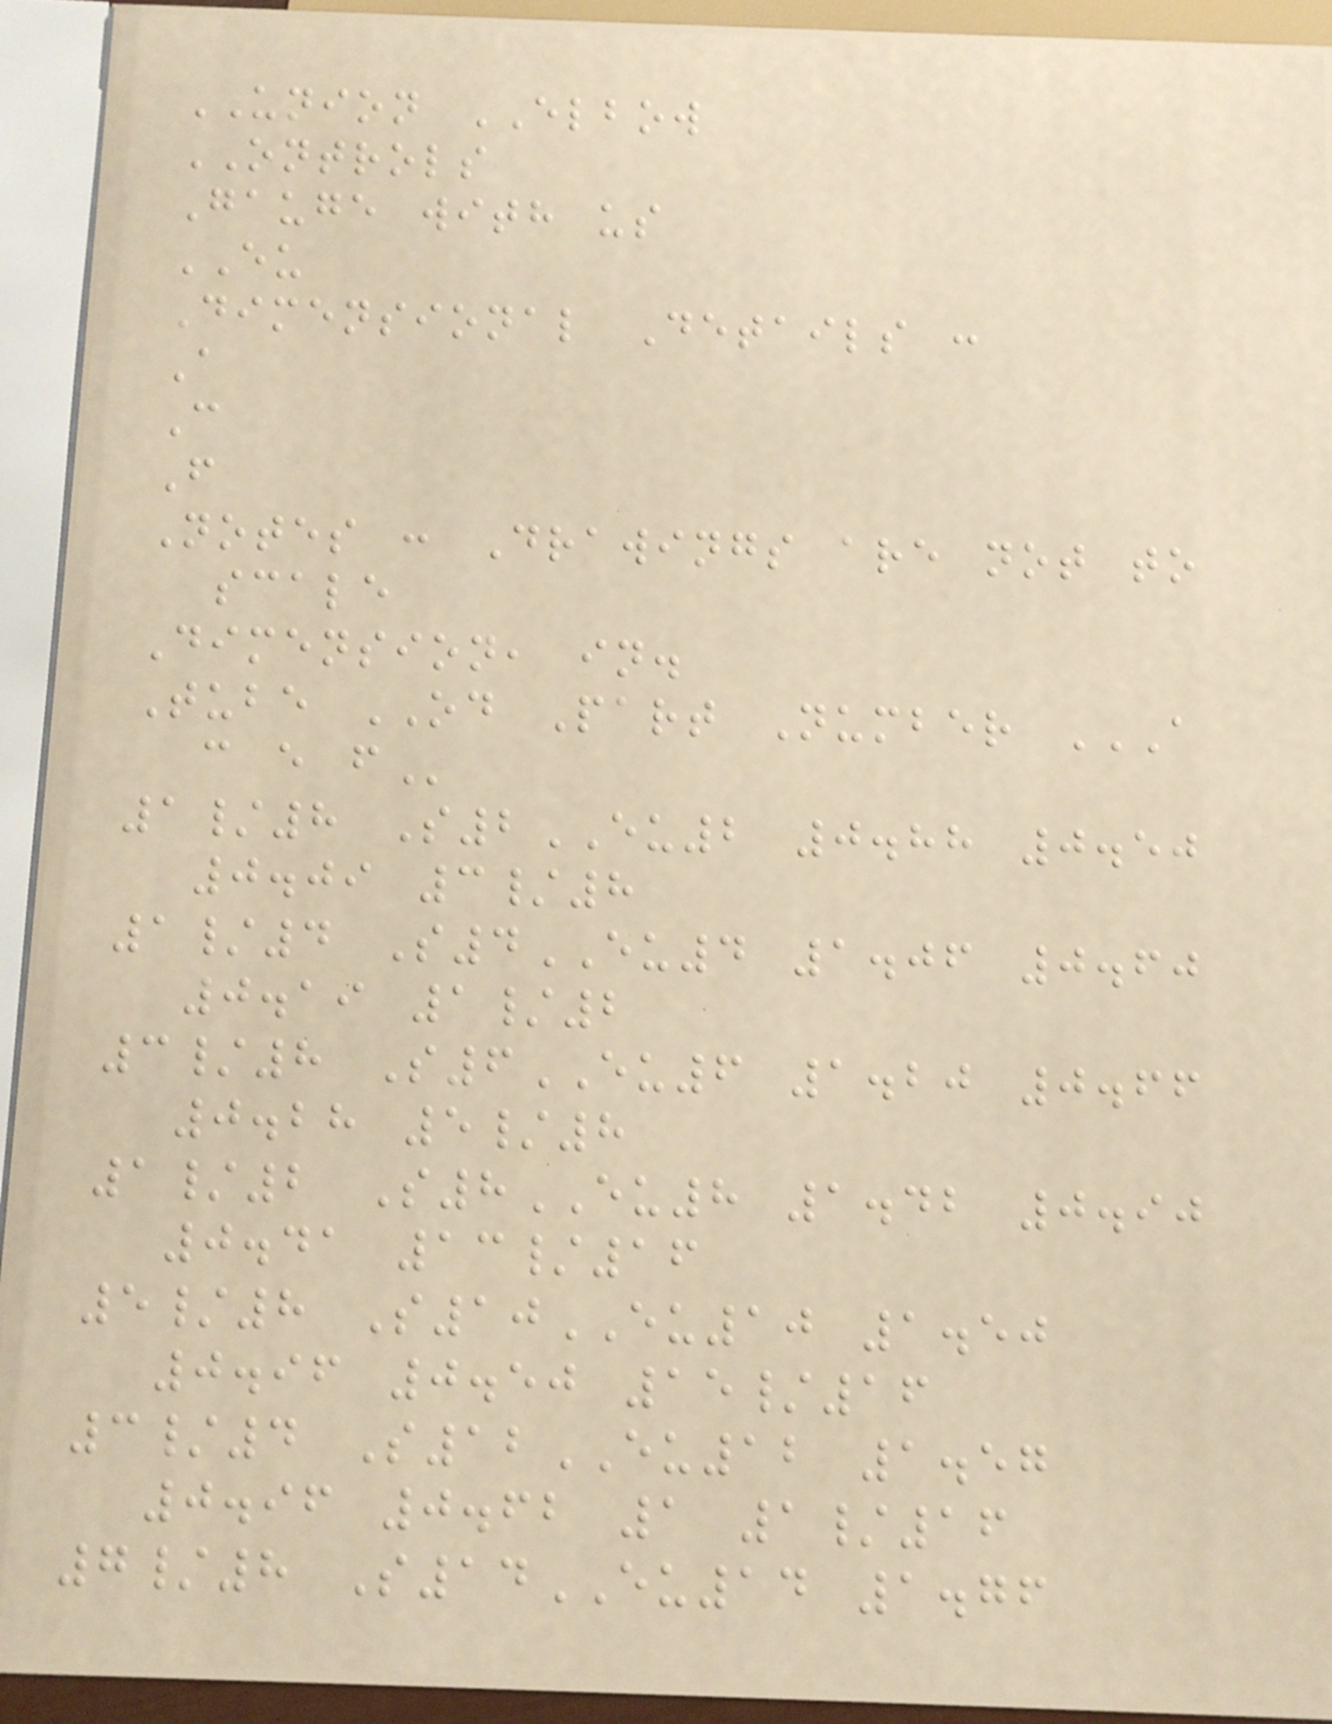UNION ELBOW
ONTROLS
Gauge with us
EU
Dimensional Details :
A
C
F
Notes : Drawings are not to
scale
Dimension, in.
Tube OD Part Number A
C E F
1/8 S2EU2 0.88 0.50
0.09 3/8
1/4 S4EU4 1.06 0.60
0.19 1/2
3/8 S6EU6 1.20 0.66
0.28 5/8
1/2 S8EU8 1.42 0.90
0.41 13/16
5/8 S10EU10 1.50
0.96 0.50 15/16
3/4 S12EU12 1.57
0.96 0.62 1 1/16
7/8 S14EU14 1.76
